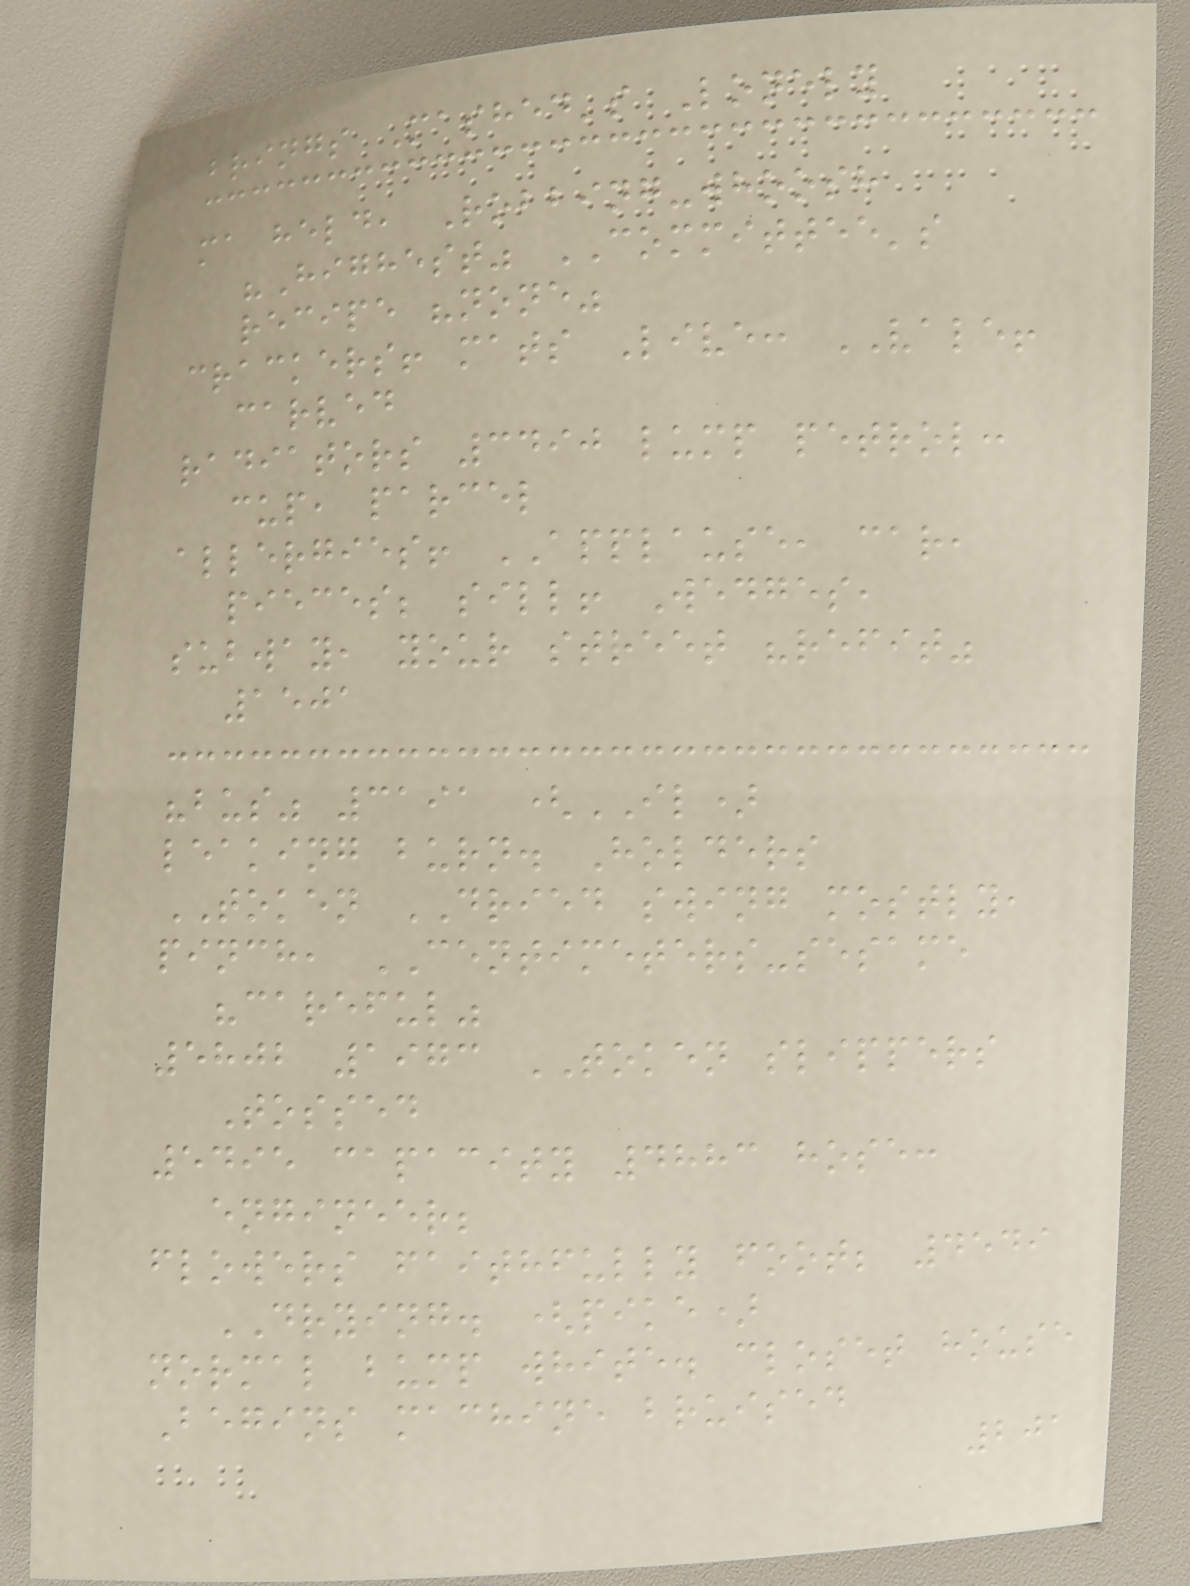brings Mashed's Lonely
ma held, Robbing-whoosh
"Highest" COMMITTEE's
recipe "none"
crackers! mats Live: VALE!
carved
radiators 3490 lump petrol:
cup, parcel
allergies! APPLAUSE, car,
pieces; sill! Wedges,
subway, your street "refit"
1501
"bus" 3191 (IL)
leaking burn. Holders
TOKEN DRIED swing mostly,
pinch, CENTIMETERS-sesame
"careful"
5802 1973 TOKEN slippers
Tossed
5495 capacity 4883 hose:
engineer;
flowers faithfully foot; 4549
DRYING. (pike)
normal bump white. closet house
Begins machine bruised
201
